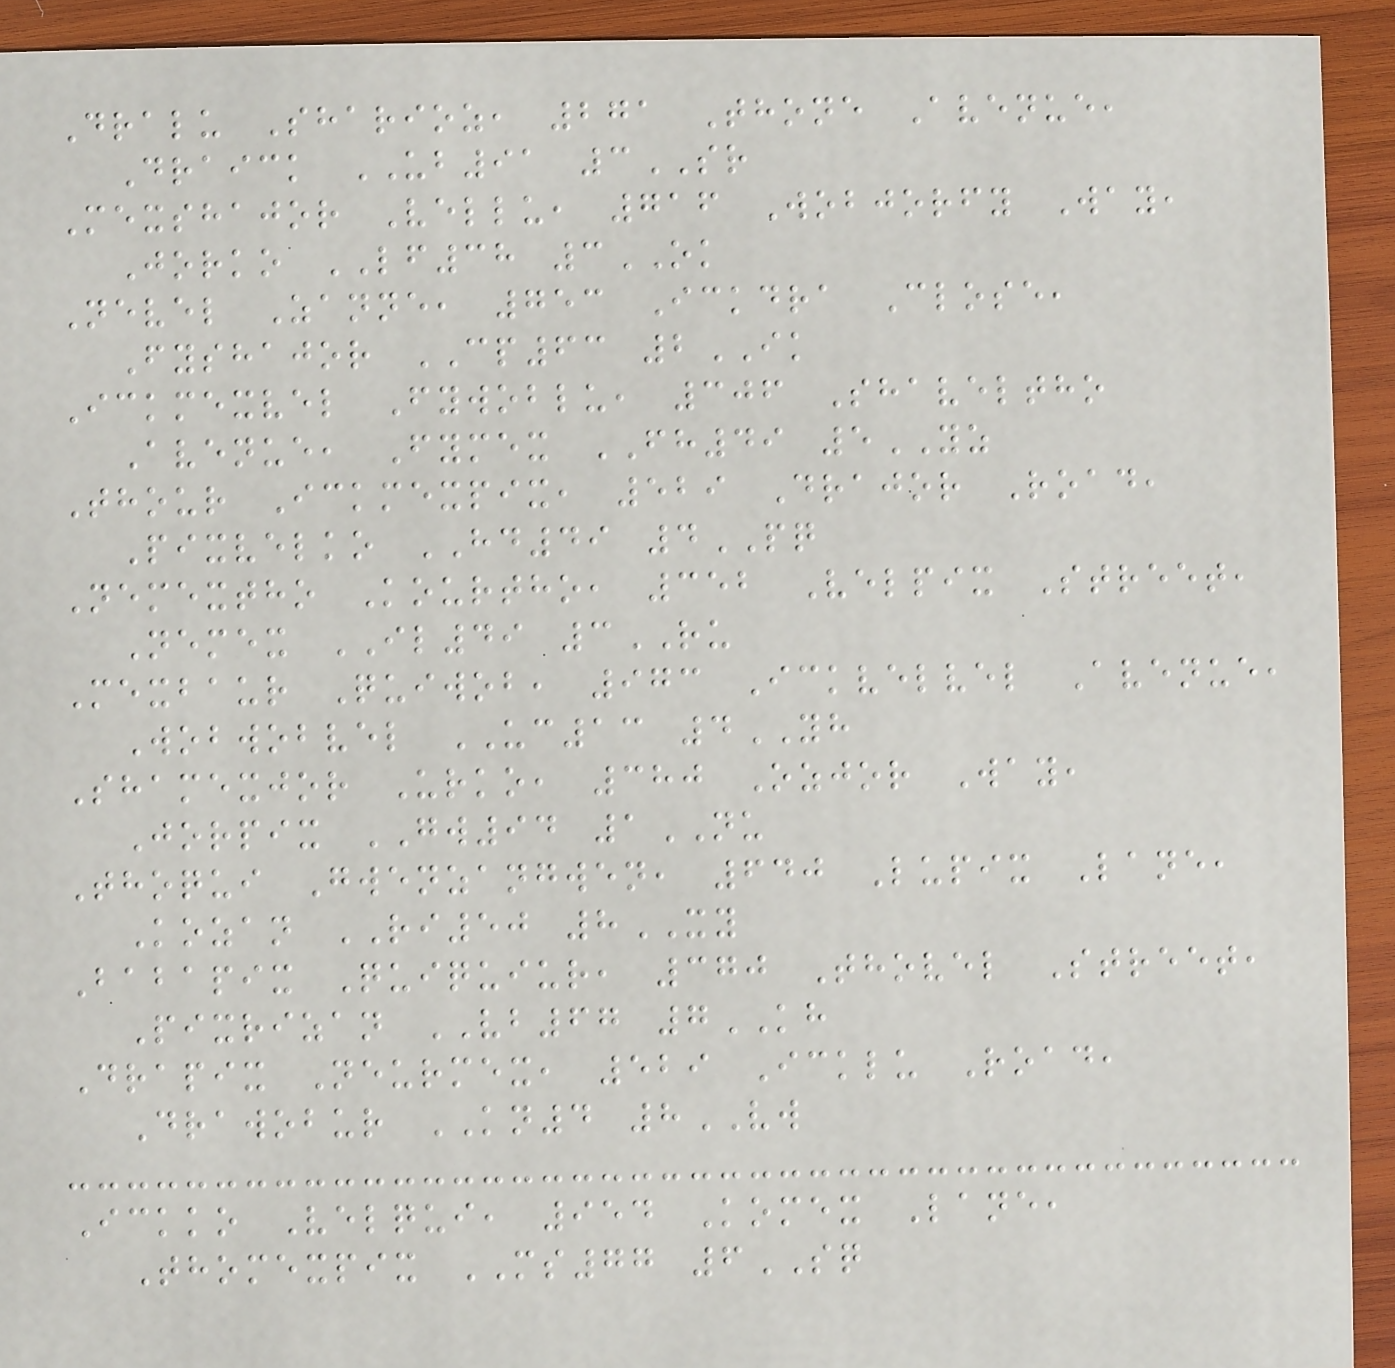Dralu Sharioz, 271 Thone Avenue,
Draick UB91 3SR
Mexshajor Vellu, 716 Wobjorfy Way,
Jorko LF38 3OK
Nevel Zanne, 753 Ickdra Close,
Fyshajor CP63 2IK
Ickmexvel Fywoblu, 306 Shaveltho
Avenue, Fymex FH49 5YZ
Thour Ickmexpix, 529 Drajor Road,
Pixvelko HD49 4PQ
Nemextho Kourtho, 352 Velpix Street,
Nemex IL49 3RU
Mexbaur Quiwob, 973 Ickvelvel Avenue,
Wobwobvel UC13 4YH
Shamexjor Urko, 380 Ozjor Way,
Jorpix GW94 1NU
Thoqui Gwenzangwen, 640 Lupix Lane,
Kozan RI50 8XY
Babapix Quiquiur, 370 Thovel Street,
Pixrizan VB67 7KH
Drapix Neurmex, 529 Icklu Road,
Drawobur KN4 8VW
Ickko Velqui, 954 Komex Lane,
Thomexpix MS77 6SQ
